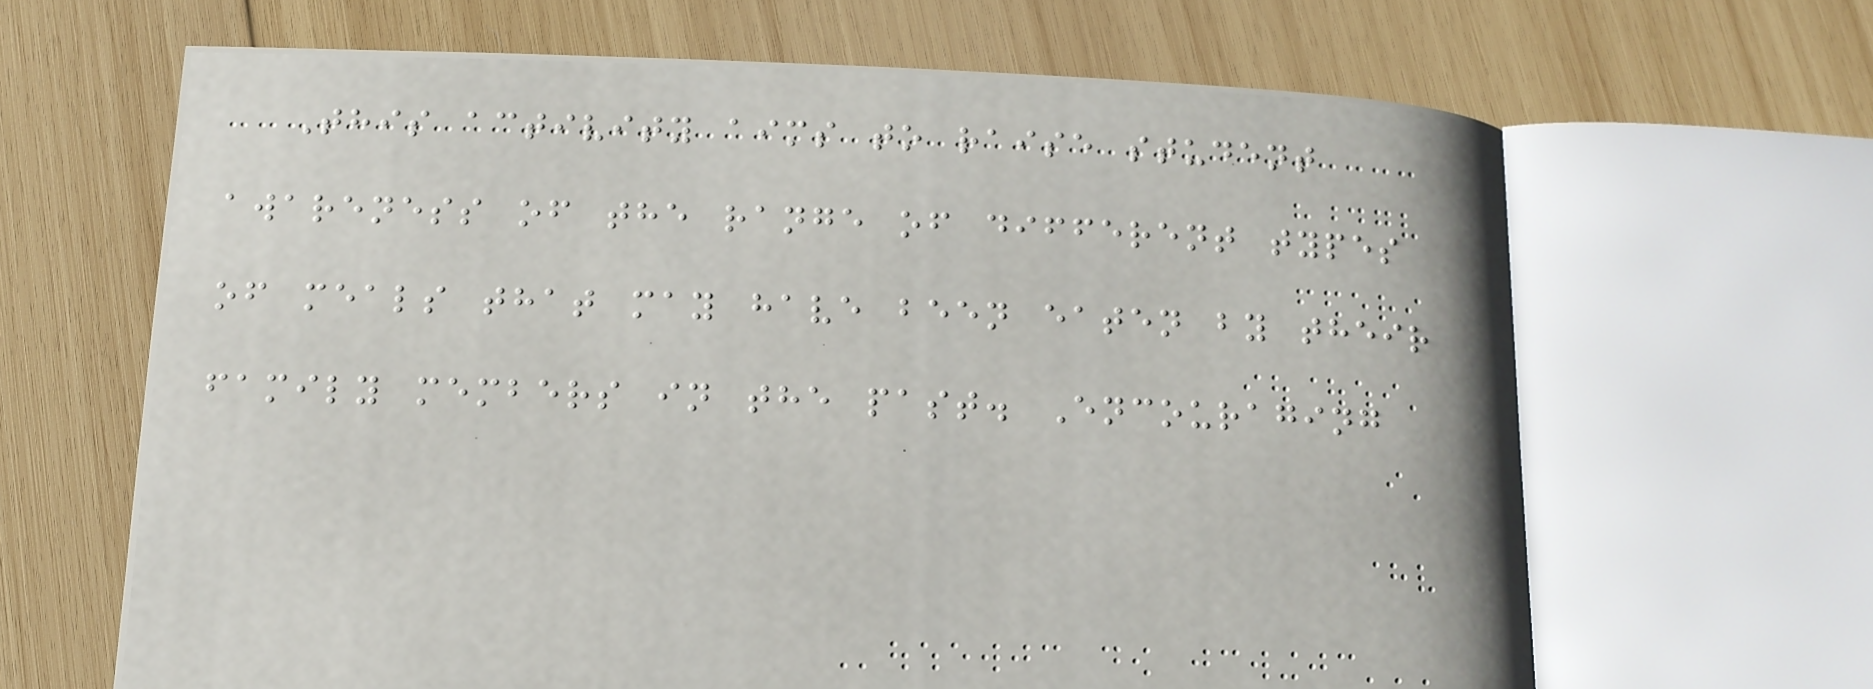This activity aims to raise student
awareness of the range of different types
of meals that may have been eaten by their
family members in the past. Encouraging
